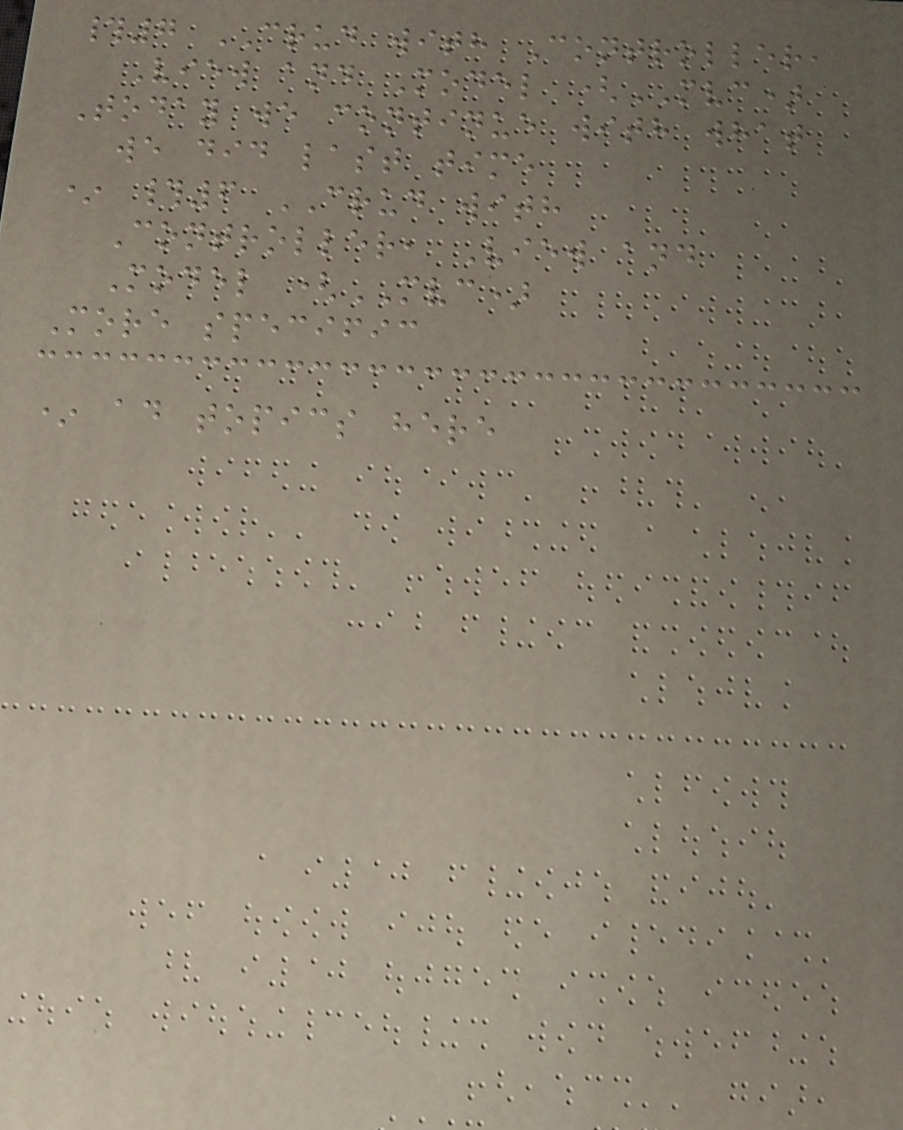#7 CRUD with Controller,
View and Model (MVC)
Today we continue with what
we did last time
* #6 CRUD with
Controller, View and
Model (MVC)
More specific
* ad topics here
